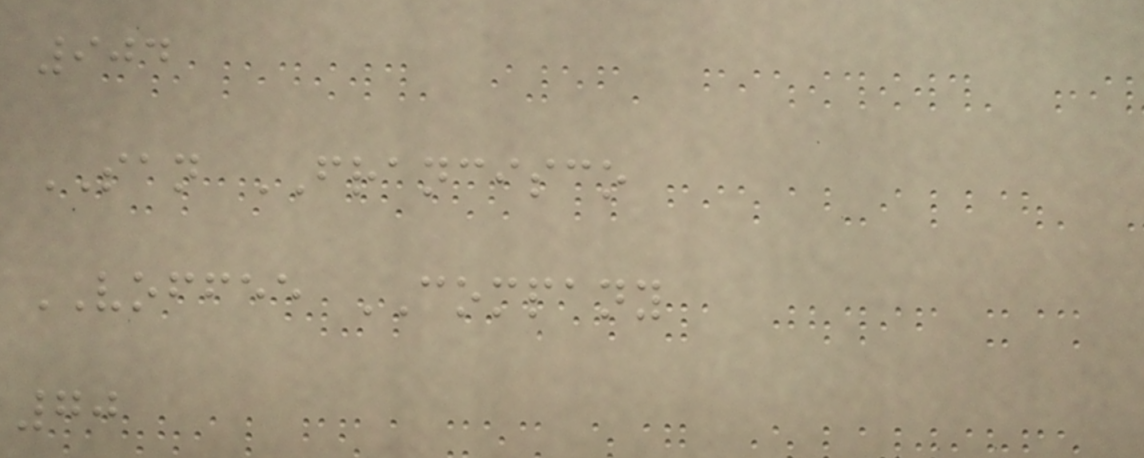904
SAN FRANCISCO
VOFFEE COMPANY
70
